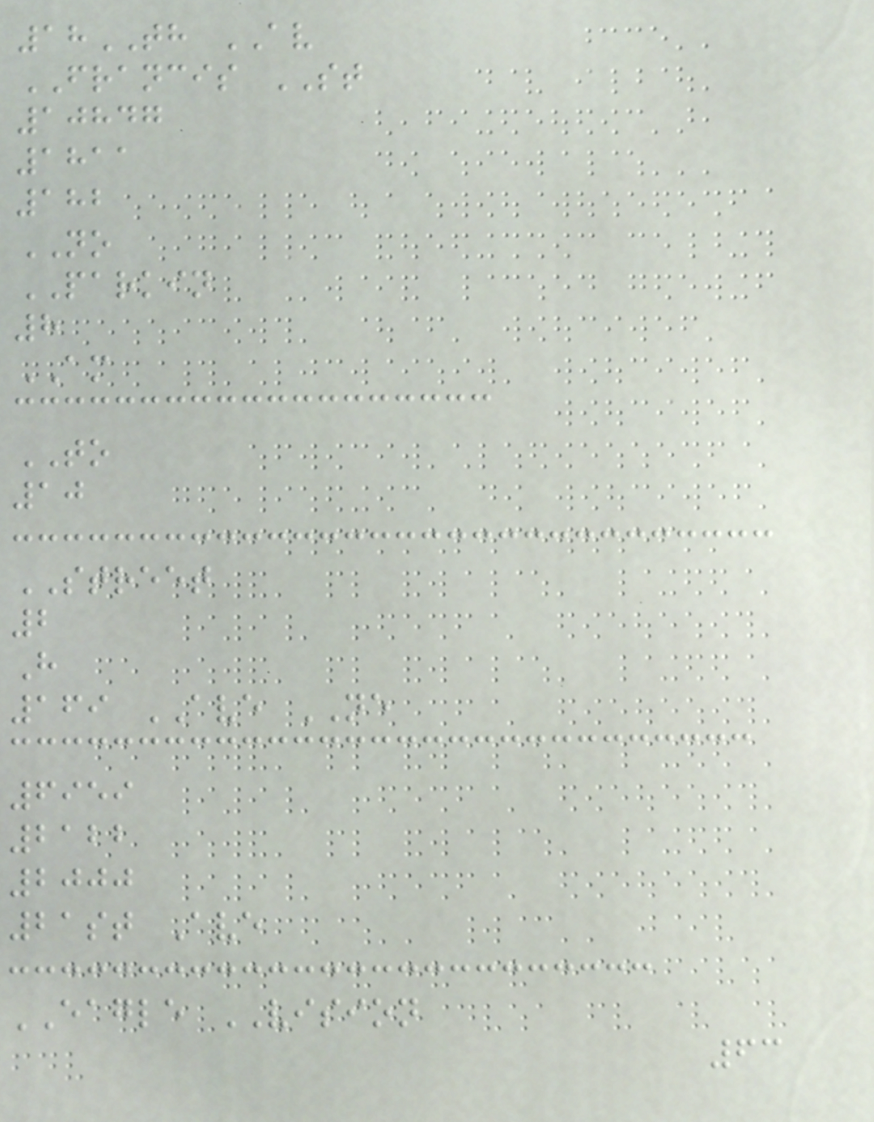18TH AV
FRANCIS ST
10847
1811
182
NO
PARKIN
8
AM
TO
10
STREET
2
H
169 AVE NE
6959
2122
2000
21st Ave
EAGLE VISION
63
